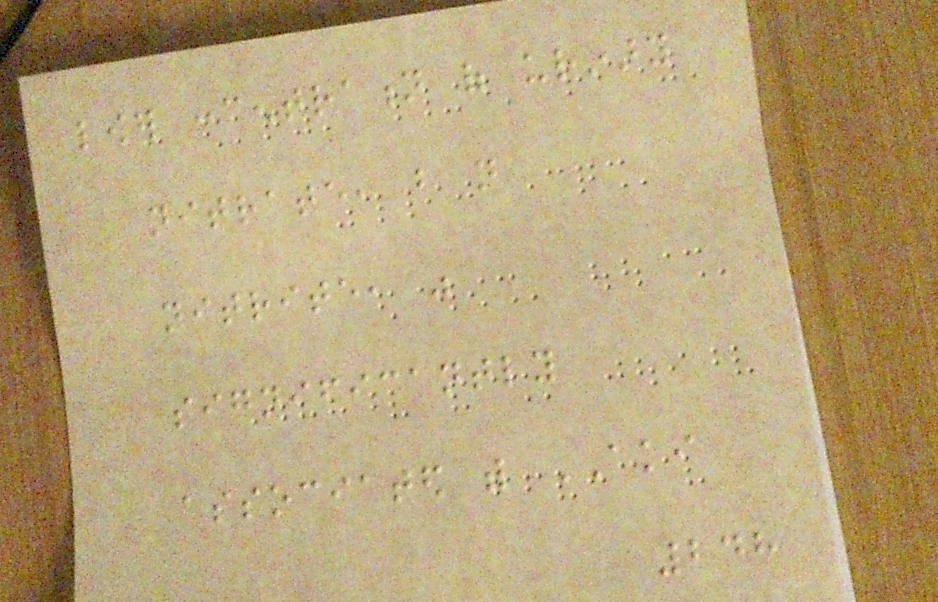lower concentration of urinary
nitrate, but not
nitrite, was
significantly
associated with AKI
248
